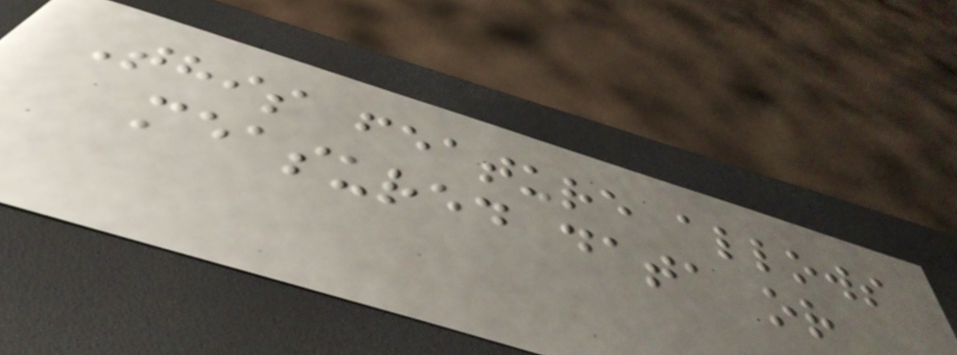This feature allows
measured data or
